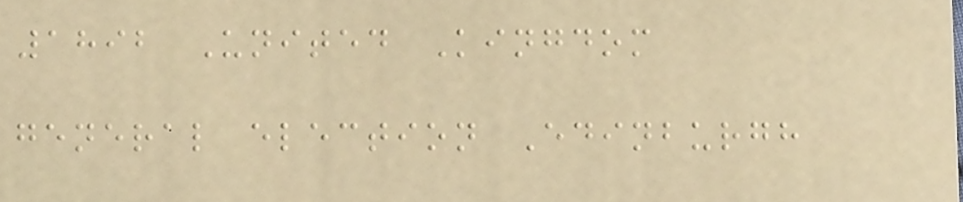1892 United Kingdom
general election Edinburgh
